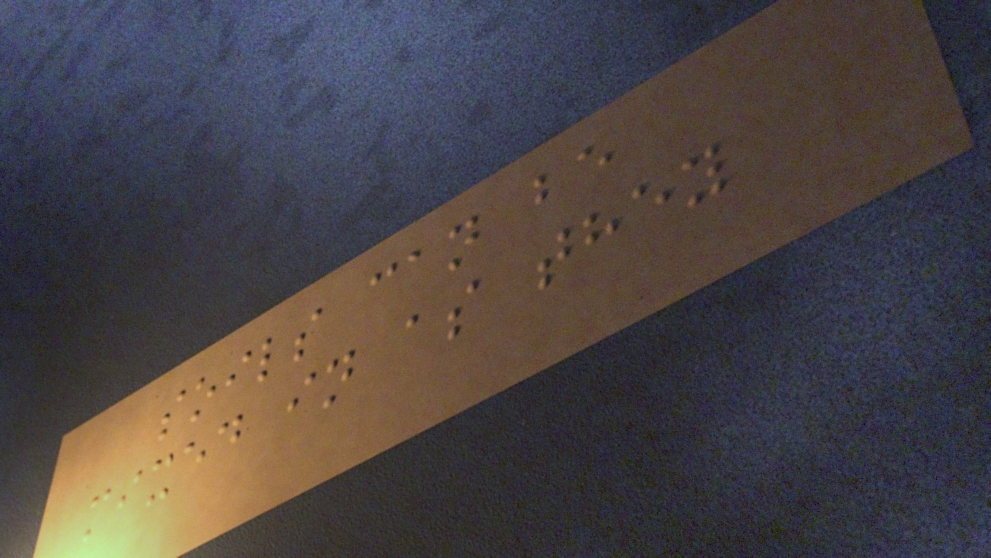soils can be
mixed in as they
